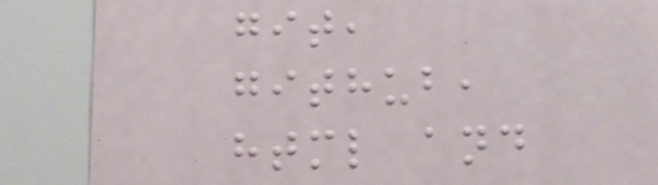git,
github,
html and
